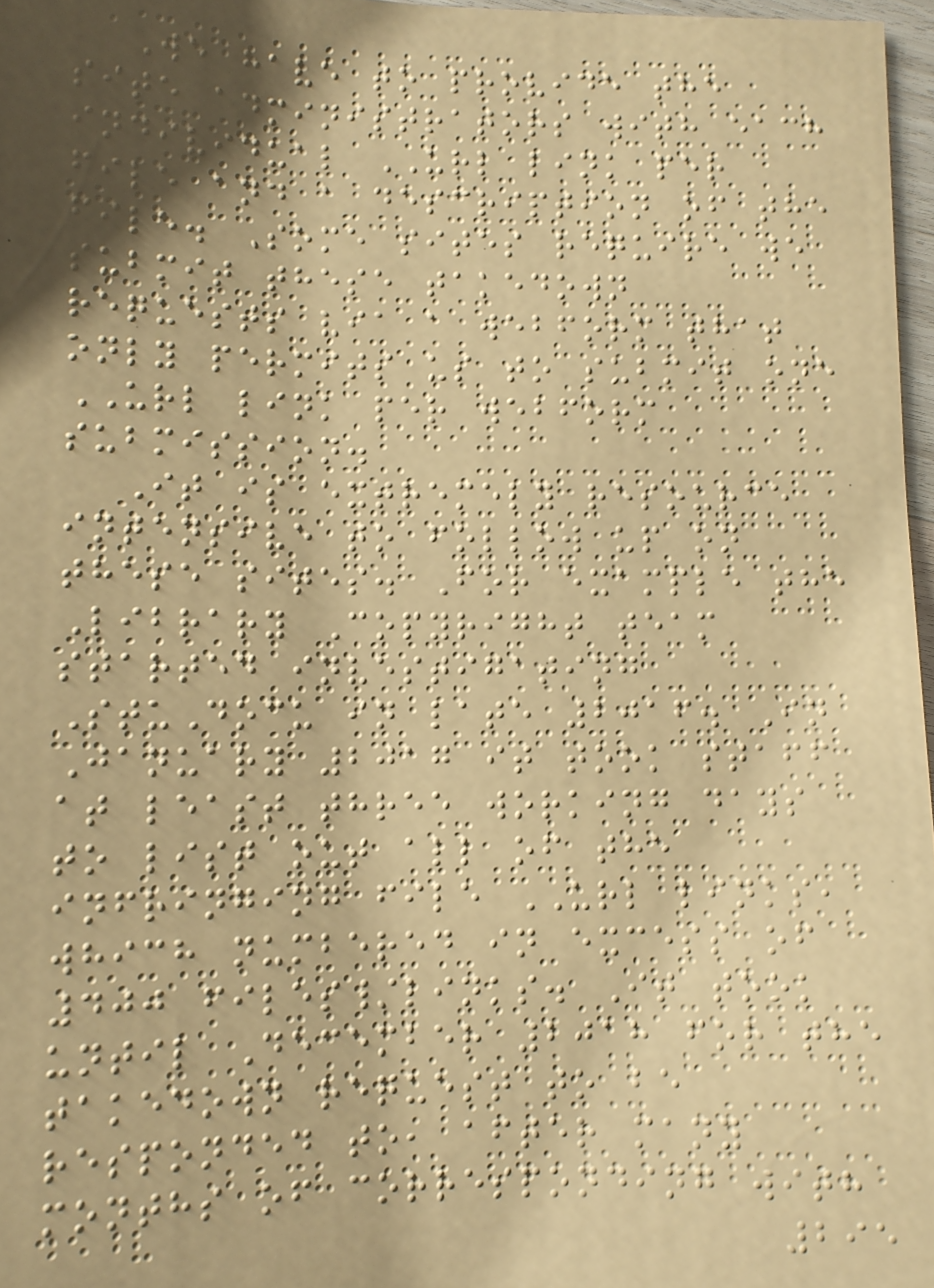We have to provide the
site administrators with each
individual URL link per
file and a description of the
file. Some sites require we
submit these takedown
requests via a webform that
only permits us to submit one
URL link per webform
submission.
It is extremely resource
intensive to follow up on
these sites. For example the
Library Copyright team
started investigating
StuDocu in late 2016. In
January 2017 it took staff
at least three working days
to list out all of the
infringing file URL links,
which numbered in excess of
400 files/links. It took
until December 2018 for the
takedown request to be
responded to, after many
months of corresponding with
295
